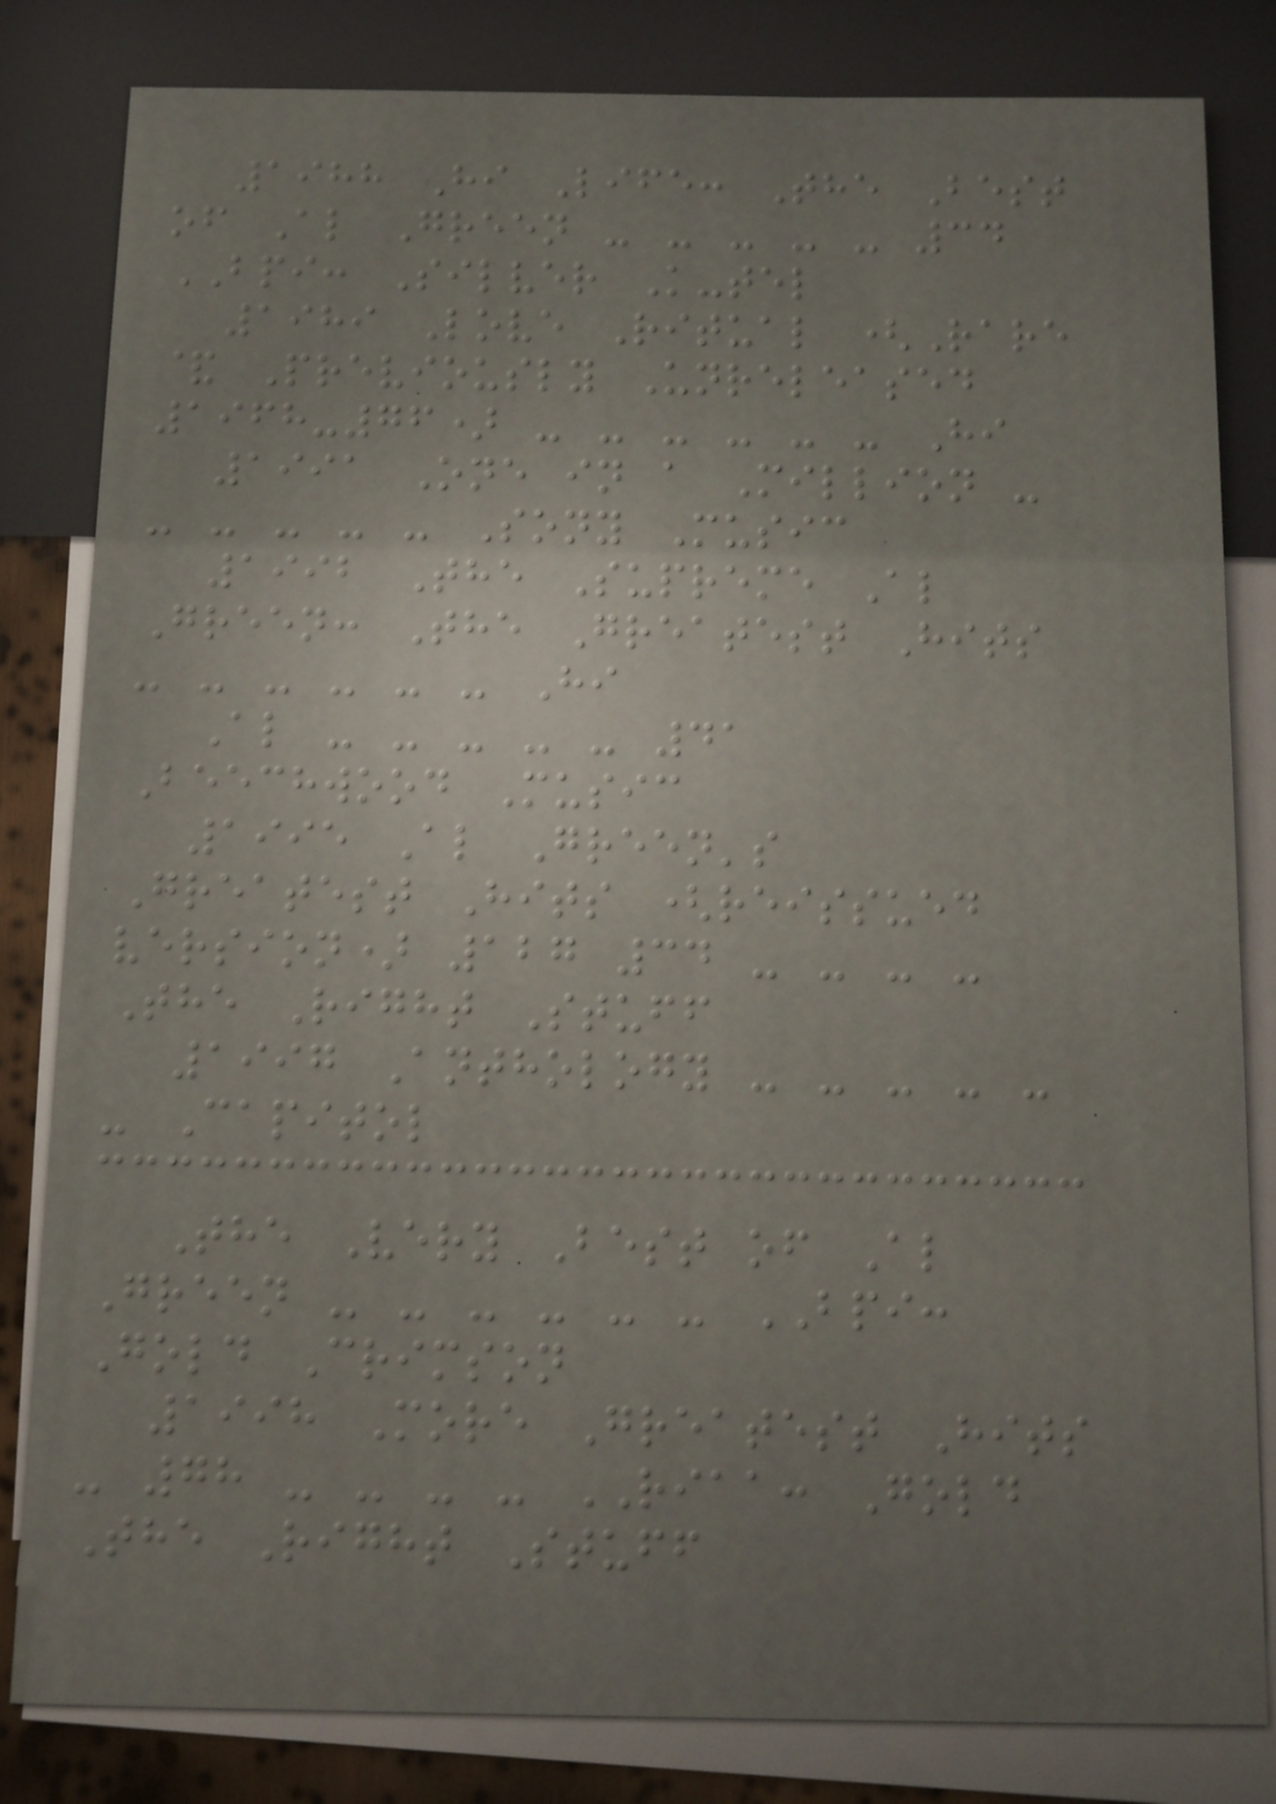1988 Hi Life: The Best
of Al Green - - - - - 34
BPI: Silver K-tel
1989 Love Ritual (Rare
& Previously Unreleased
1968-76) - - - - - - Hi
1991 One in a Million -
- - - - - Sony Music
1992 The Supreme Al
Green: The Greatest Hits
- - - - - - Hi
Al - - - - - 41
Beechwood Music
1995 Al Green's
Greatest Hits (reissued
version) 127 34 - - - -
The Right Stuff
1997 Anthology - - - - -
- Capitol
The Very Best of Al
Green - - - - - - BPI:
Gold Crimson
1998 More Greatest Hits
- 78 - - - - RIAA: Gold
The Right Stuff
